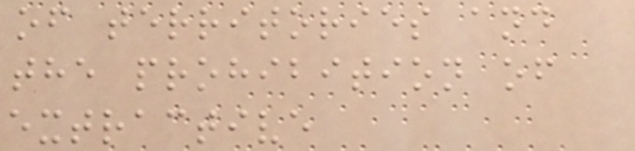of territories and
the prohibition of
extractive
